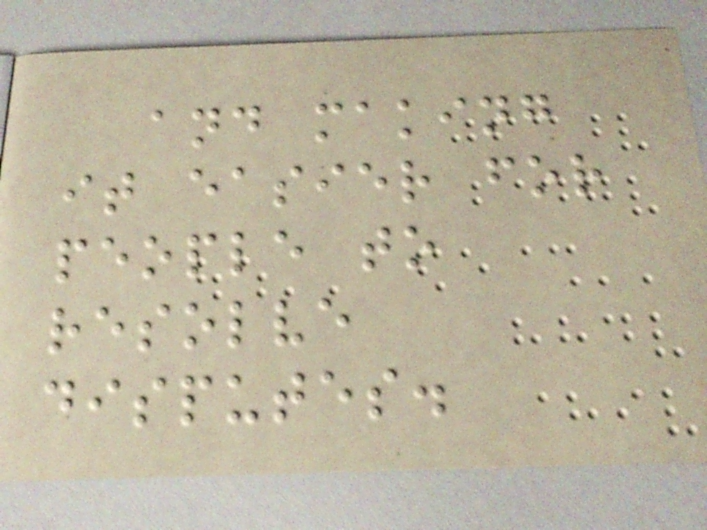and making
it easier for
people to
resolve
disputes.
